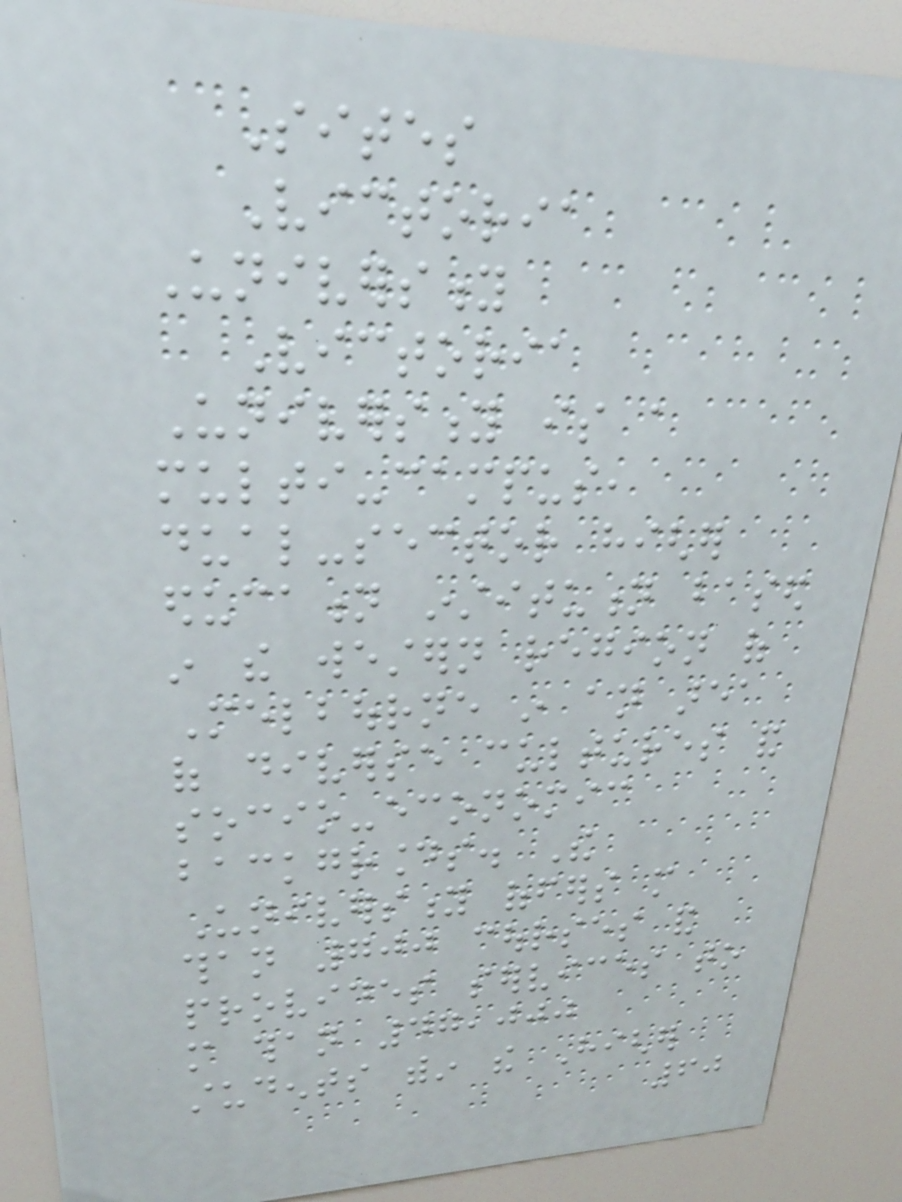Sites
Victoria
University
Victoria
University is a
multi-campus,
dual-sector higher
education institution based
in the western region of
Melbourne in an area
of diverse cultures and
socio-economic
backgrounds. The
University offers more
than 700 courses and
provides services to
more than 47,000
students within the Higher
60
